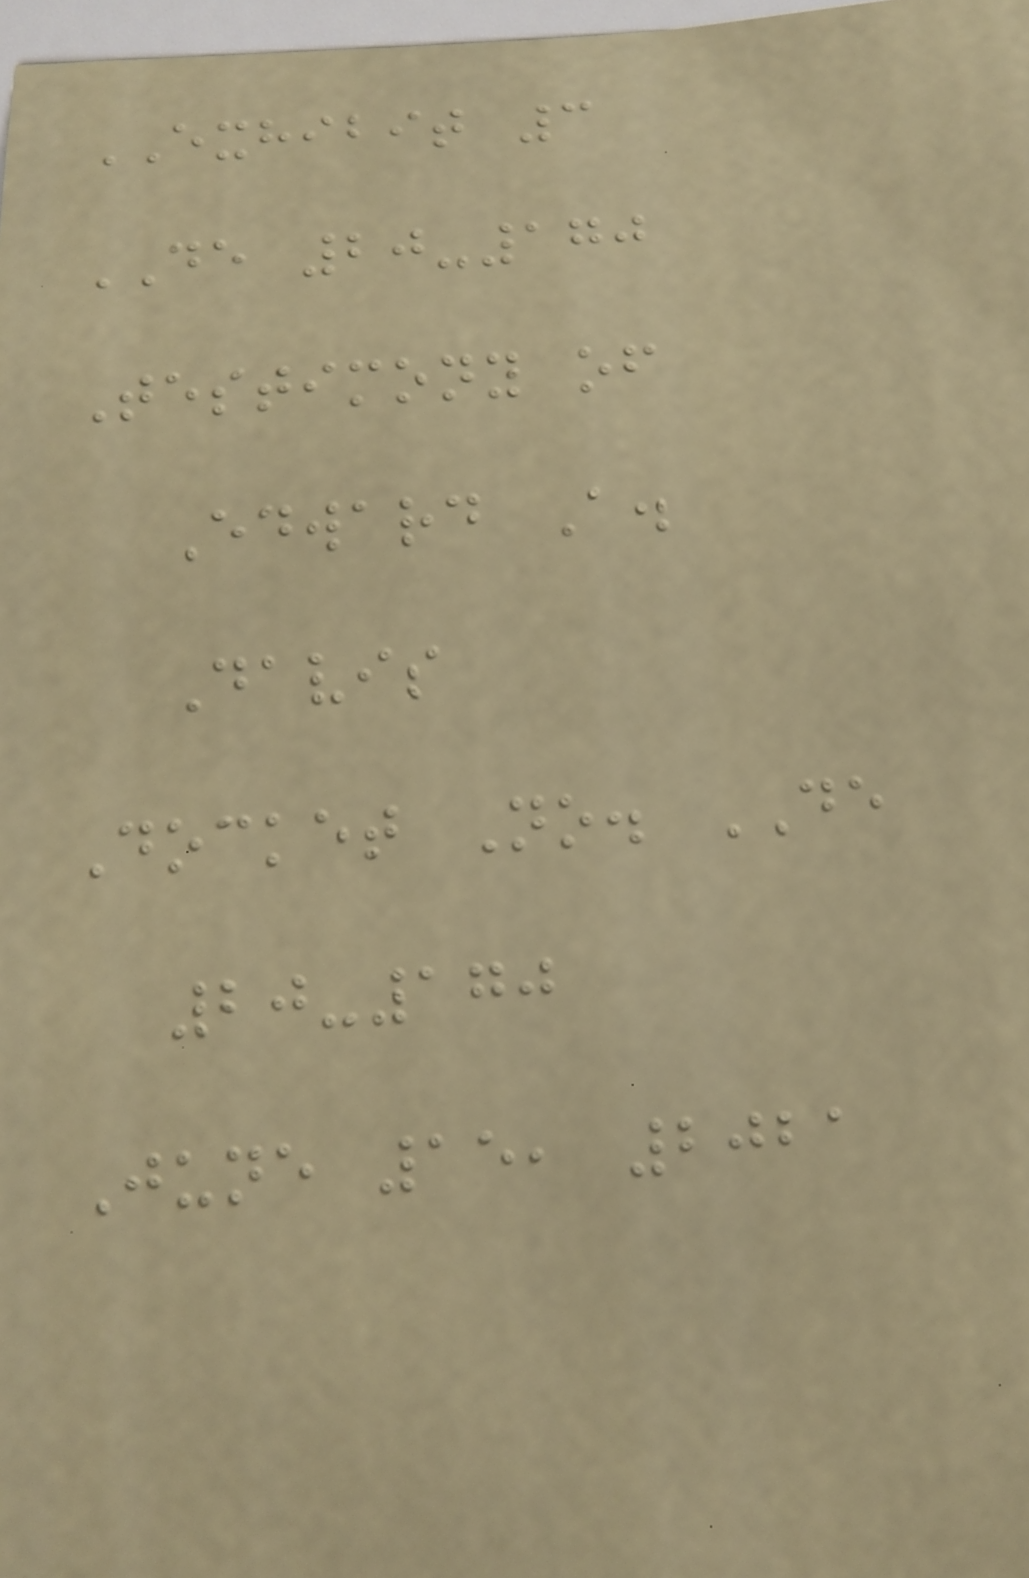EXHIBIT 3
DE 20-170
Testimony of
Edward A.
Davis
Docket No. DE
20-170
June 15, 2021
